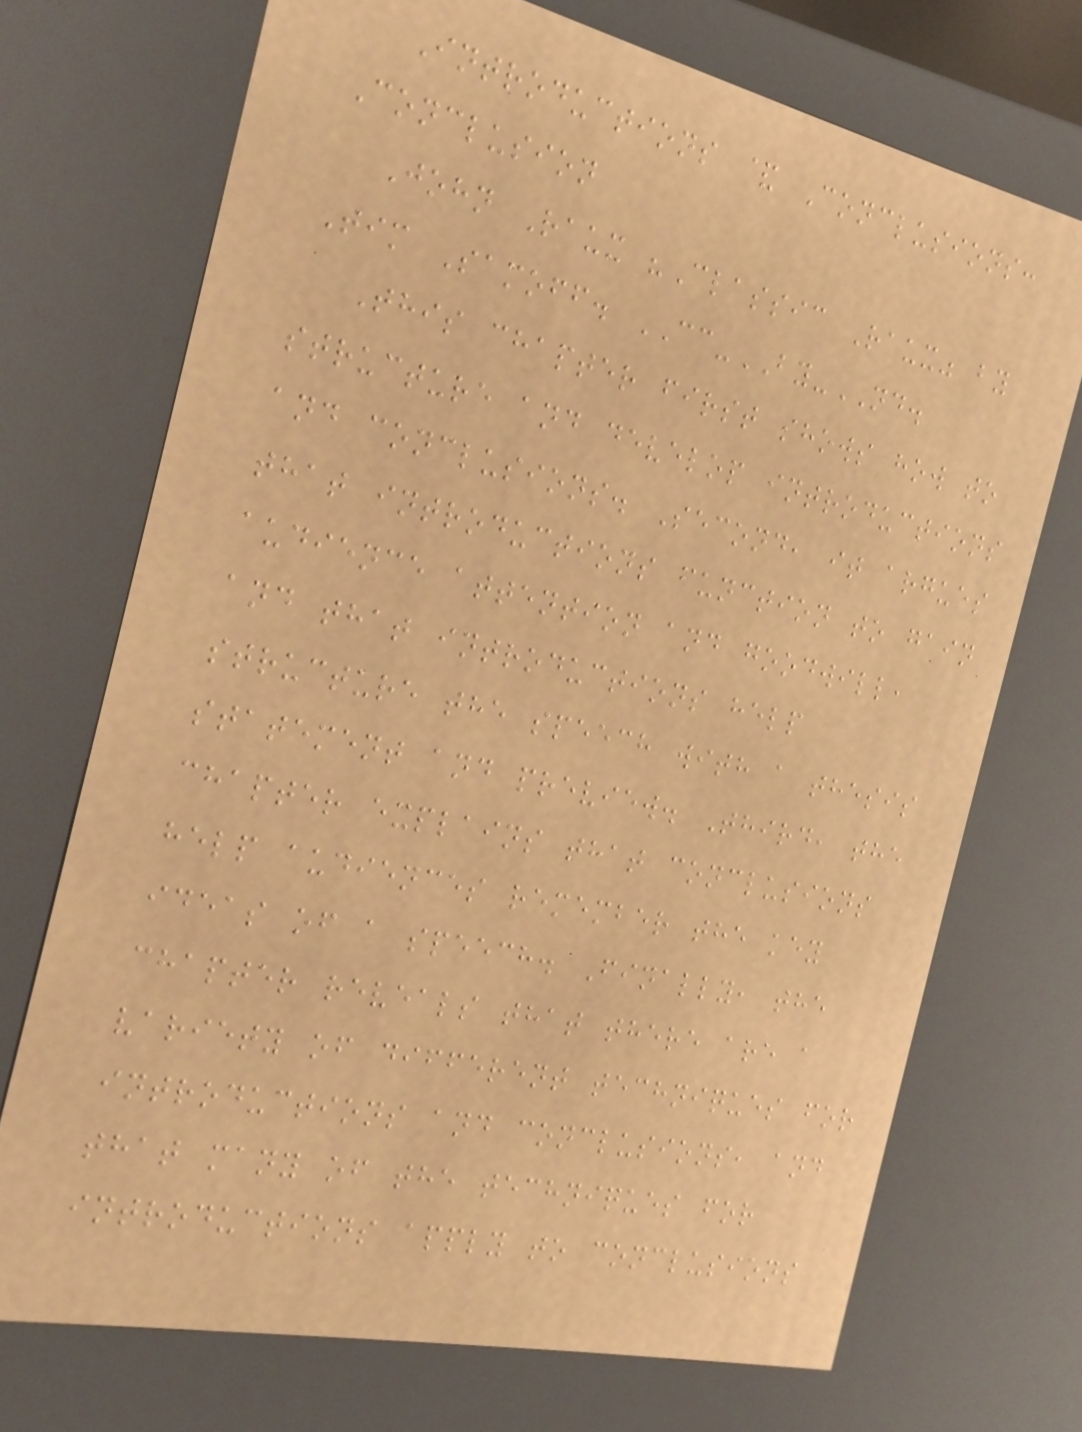Introductions & Conclusions:
Conclusion
John Raux "Classic Raux" by
Tim Samoff. CC-BY-ND.
This chapter first shows how to
structure and develop introductions
and conclusions. Second, it argues
that introductions function to gain
audience attention and goodwill,
and that introductions help
structure the speech with a thesis
statement and preview. Third, the
chapter explains that conclusions
help audiences remember the key
ideas of a speech. Finally, the
chapter reveals that there are a
variety of different techniques for
introductions and conclusions, and
that many of the techniques for
introductions apply to conclusions
